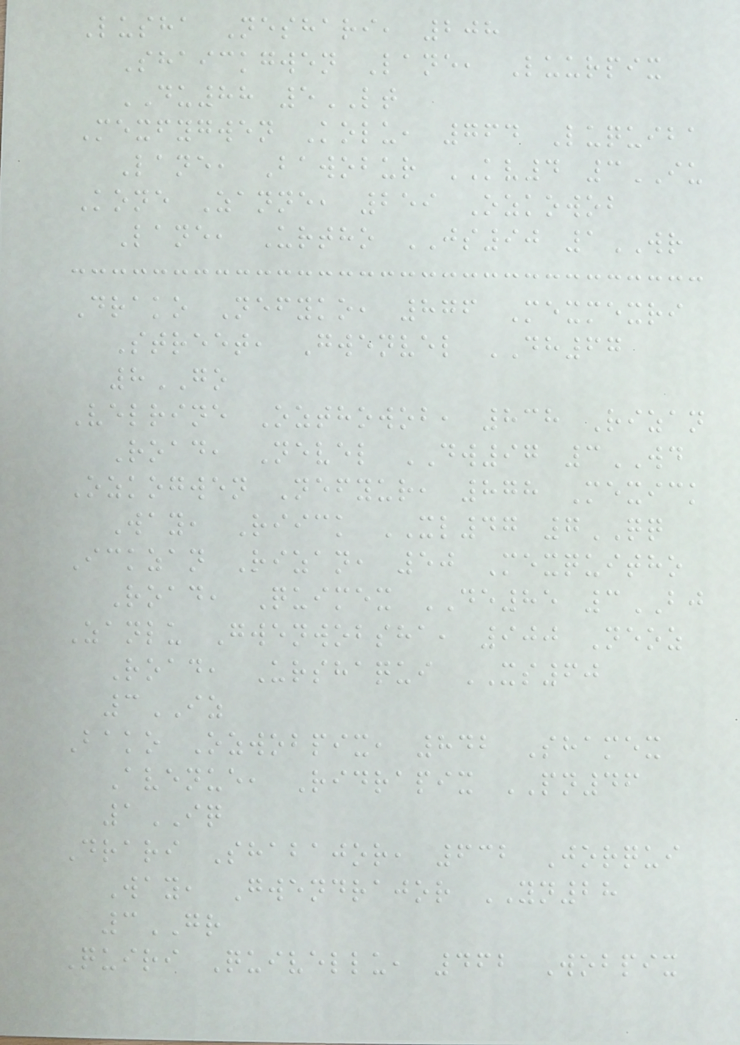Lusha Neshari, 208
Shaickgwen Lane, Luurpix
DU88 5LT
Mexfygwen Kolu, 764 Luquiba
Lane, Bawobur KV4 3IU
Kone Zanne, 259 Ozkowob
Lane, Urtho JS90 1WR
Drako Nefyko, 876 Mexmexri
Street, Gwenvel DH67
8GO
Velrine Ozthowob, 838 Rizan
Road, Nevel DW97 3WD
Ozkogwen Nefyur, 878 Mexick
Way, Riick XL47 7QQ
Ickzan Rizan, 50 Mexquitho
Road, Quimex DE85 3BJ
Zanlu Gwenwobsha, 900 Neoz
Road, Urshaqui XS60
3IZ
Bako Ozwobpix, 842 Shamex
Avenue, Ridrapix PN46
1IQ
Drari Shabajor, 632 Jorqui
Way, Gwendrajor YN28
3GR
Quiri Quivellu, 462 Wobpix
